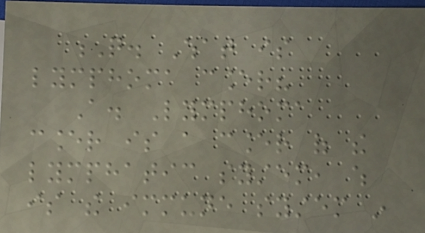Q. What is
lymphoma cancer?
A. Lymphoma
cancer is a cancer of the
lymphatic system, which
is the immune system in
